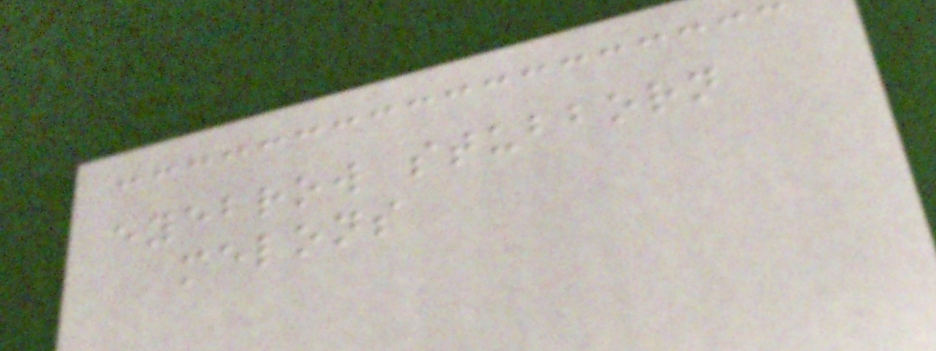eyebrow stubborn
melons
